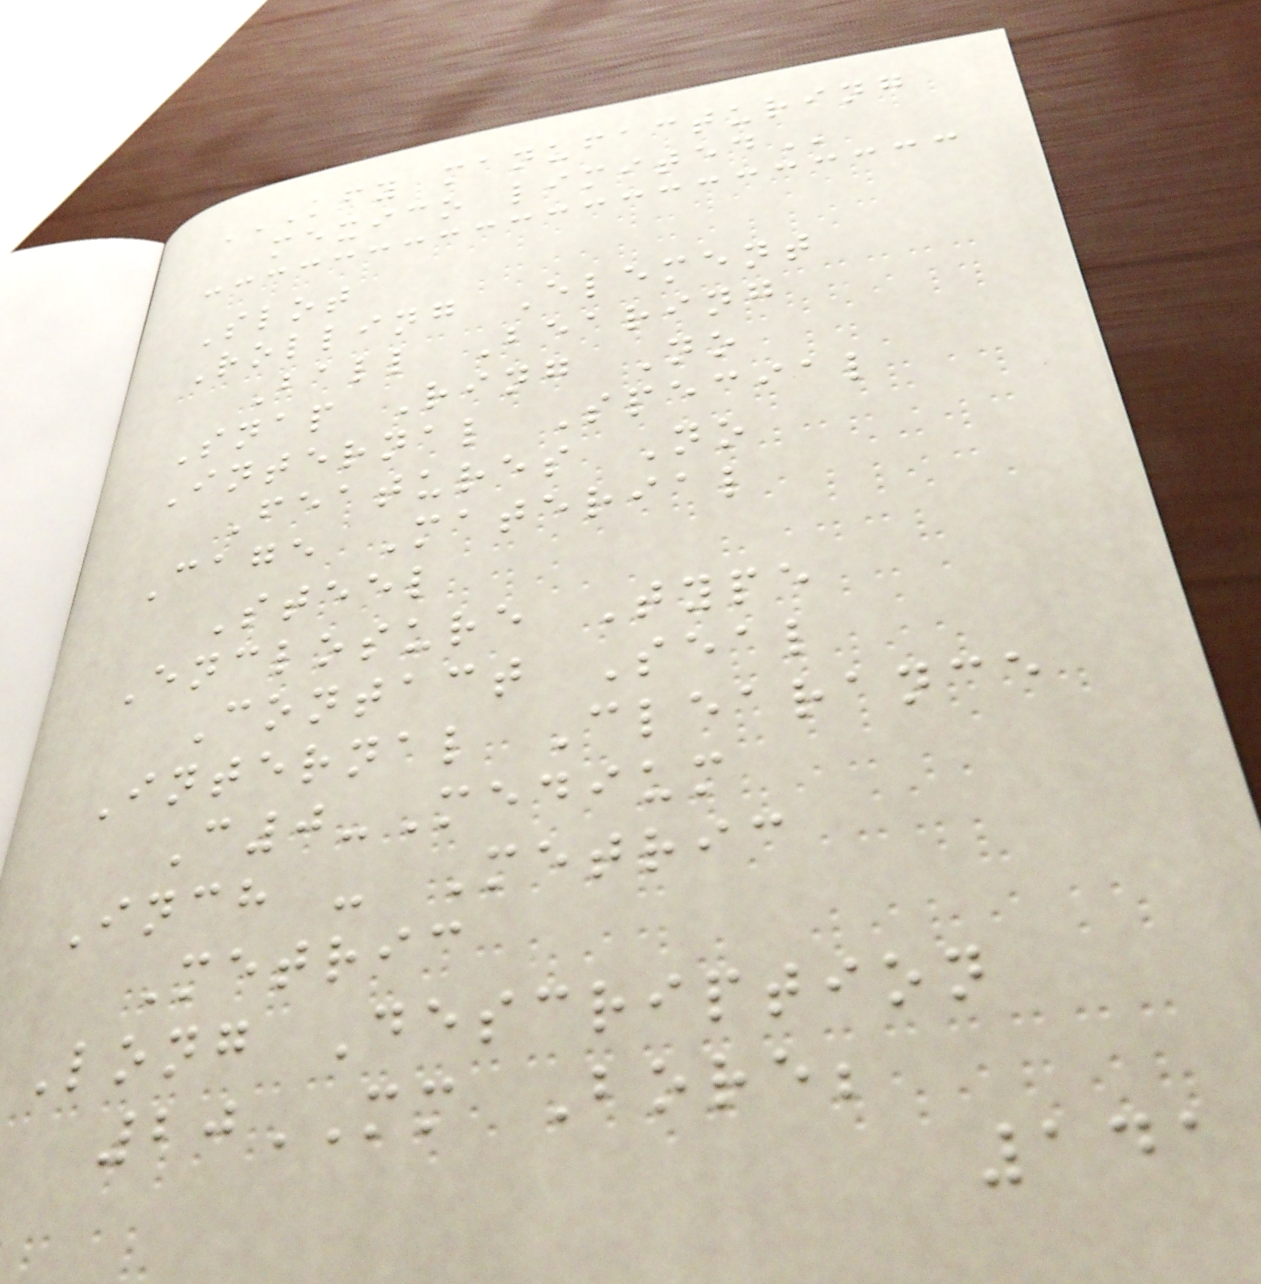KFY MANUFACTURING
MEXICO LIMITED
Slot
Rolling Element
Ball Bearing
Snap Ring No
Internal Special
Features No
Cage Material
Steel
Enclosure Type
Contact Seal
Internal Clearance
C0-Medium
Inch - Metric
Metric
Long Description
20MM Bore;
141
